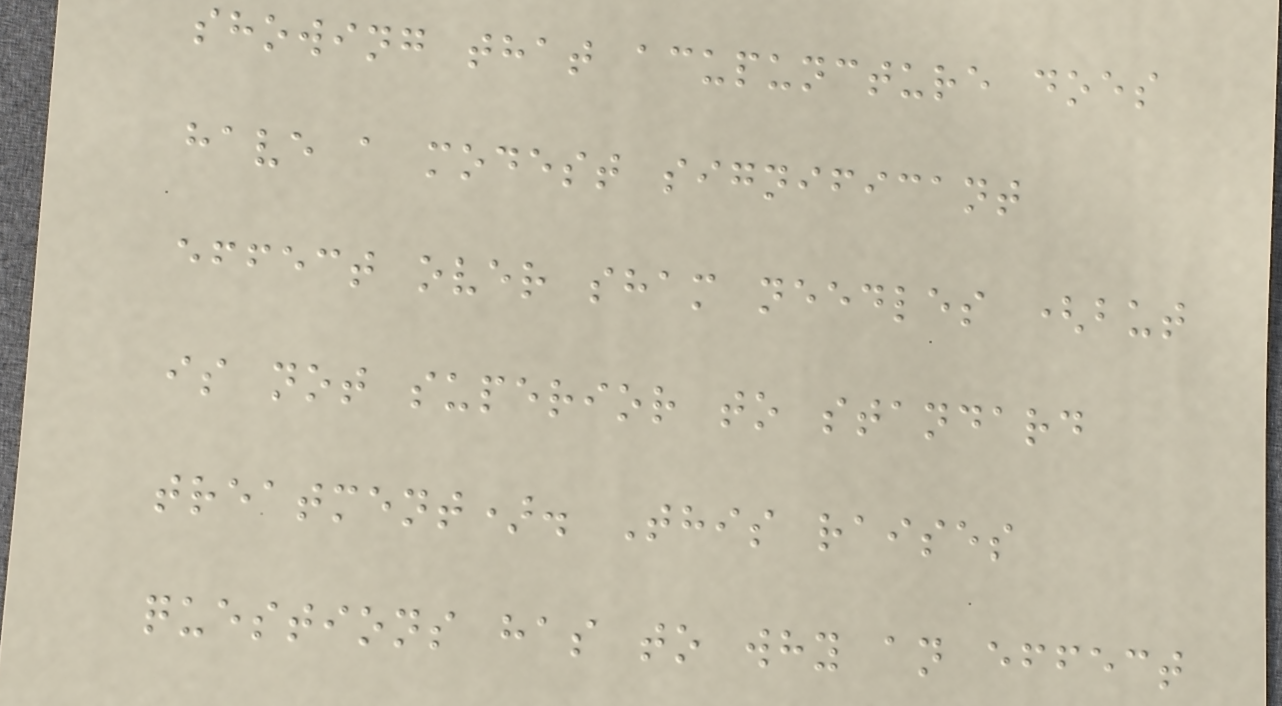showing that acupuncture does
have a modest significant
effect over sham needles (but
is not superior to standard
treatment). This raises
questions has to why an effect
